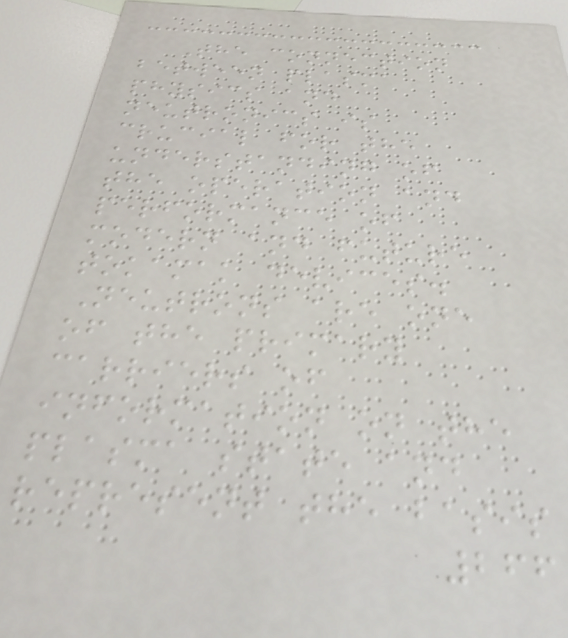The connection
between plasma
physics and
neutronics is
crucial for the
understanding of
the operation and
performance of
modern and future
tokamak devices.
Neutrons are one
of the primary
carriers of
information on the
plasma state and
represent the basis
266
